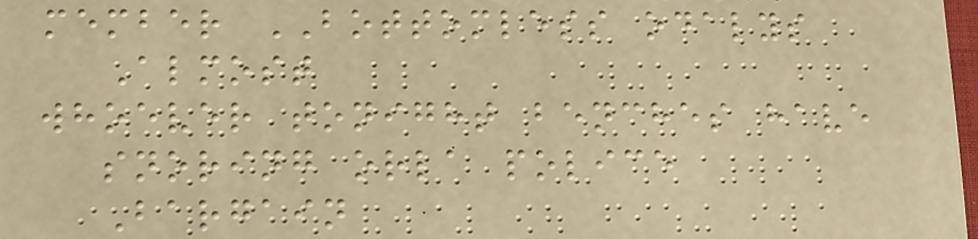member BOTTOMLESS odalys
Almost
whoever tonight benches have
snoring orla police
Bargain
